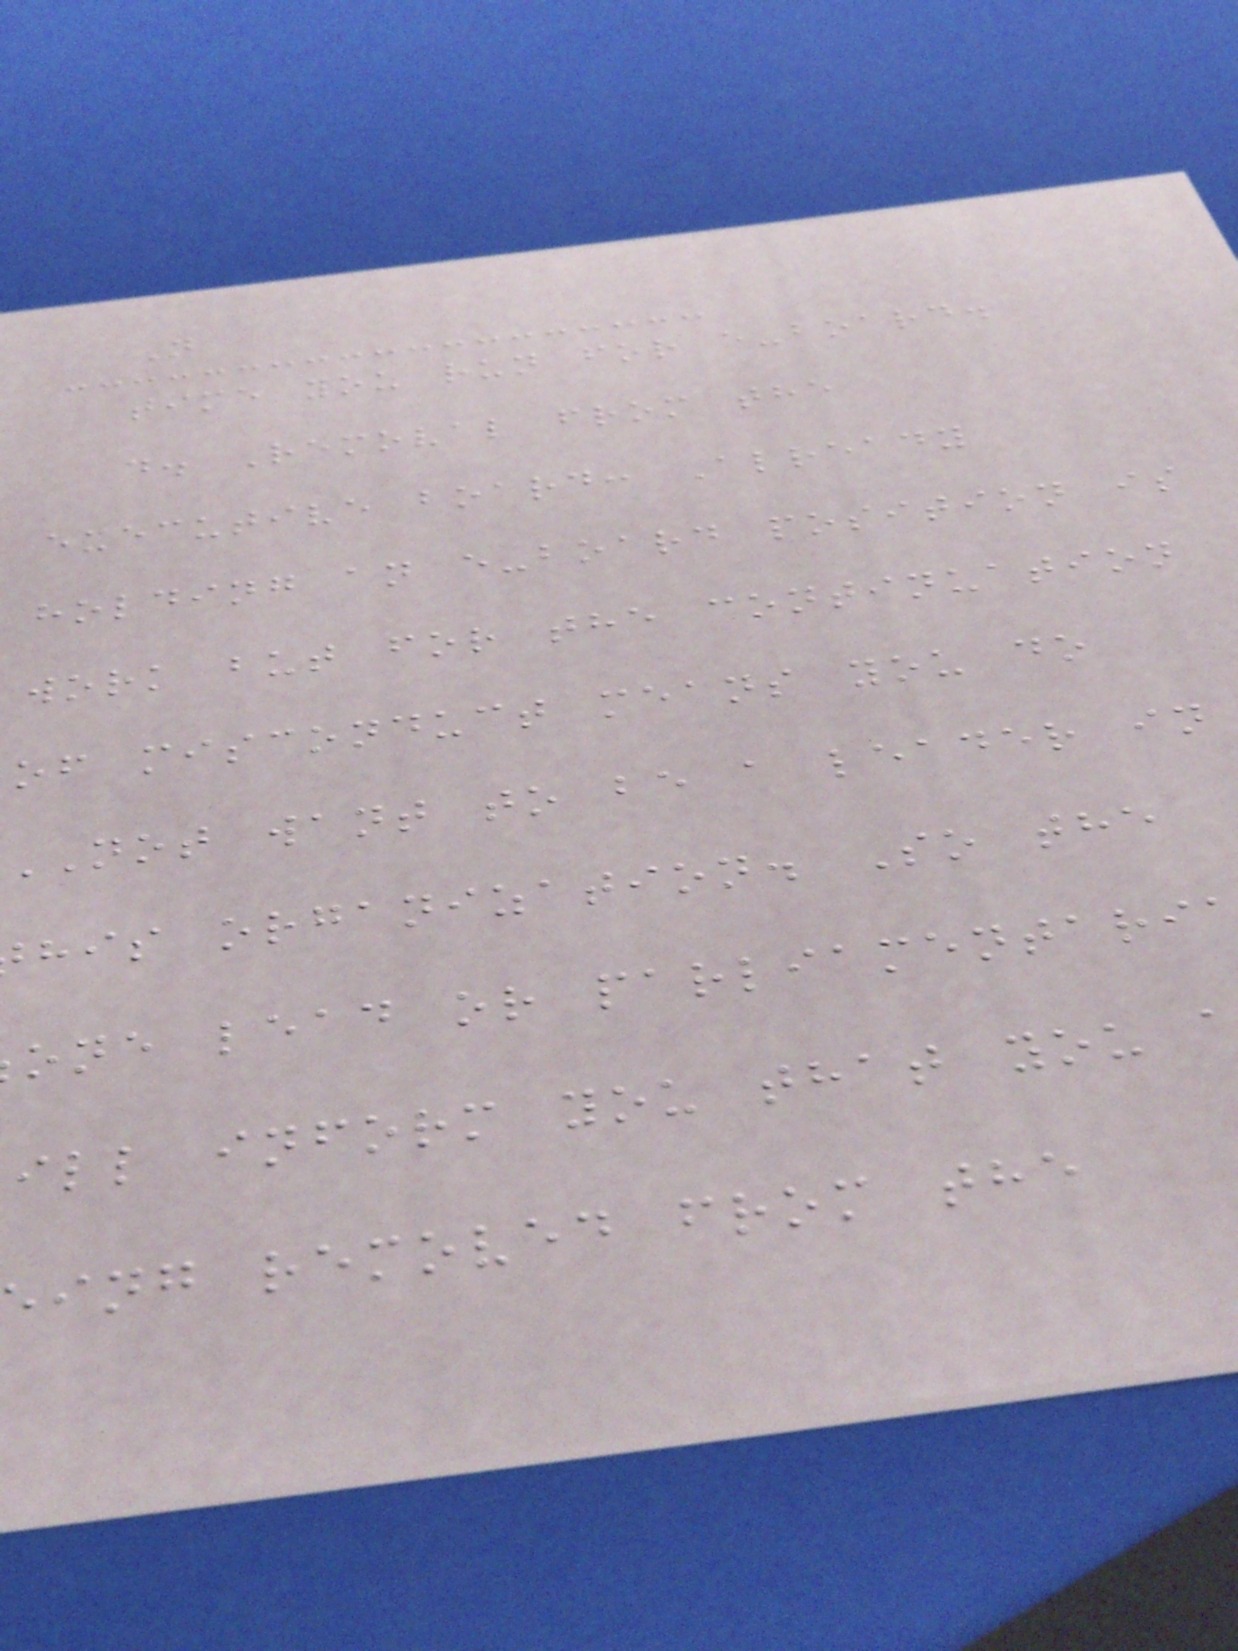N
time you run for e-board.
d. Removal from the
executive board: Already
holding an e-board position is
work but for the continuation
of misconduct means you do
NOT want to be a leader in
his organization. So the
one lead or parliamentari
ill inform you that you
ing removed from the
